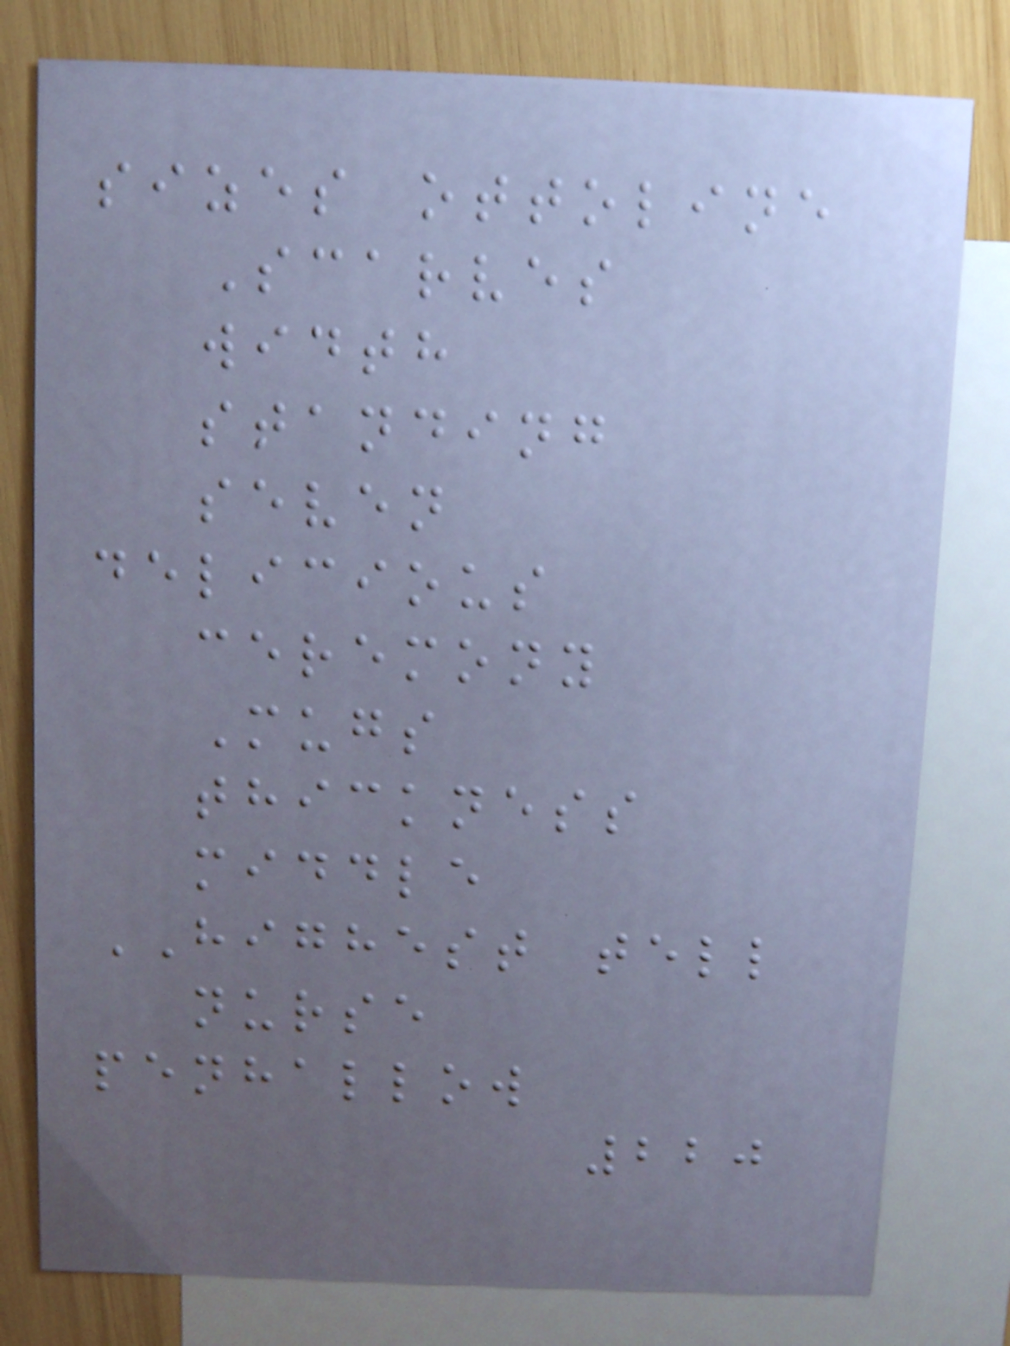sizes ottoline
Scarves
width
standing
seven
delicious
ceremony
Mugs
thickness
middle
HIGHEST tell
nurse
penhallow
220
